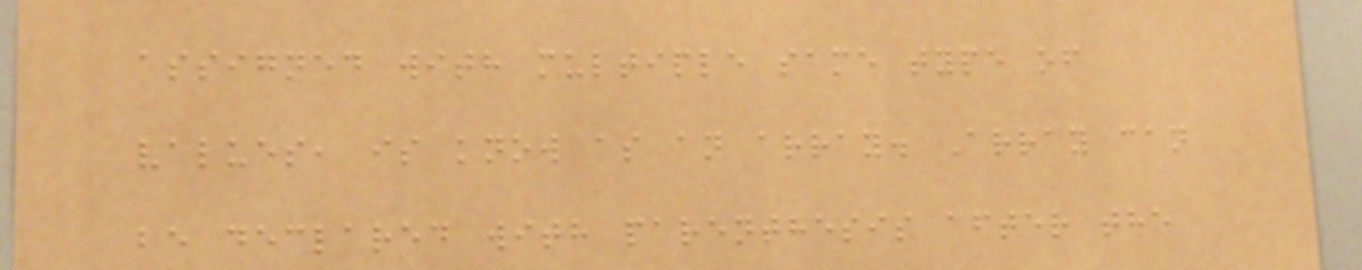assigned with multiple same type of
values, is know as an array. Array can
be declared with parenthesis after the
